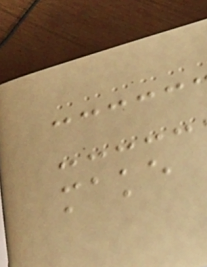make
